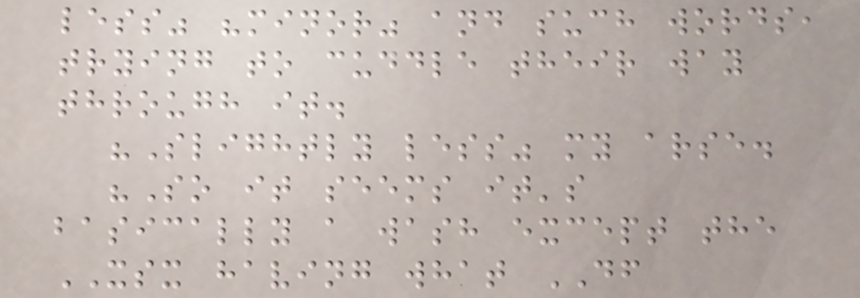less" "minor" and such words,
trying to cuddle their way
through it.
"Slightly less" my arse.
"So it seems it's
basically a wash except the
XSX having what DF
